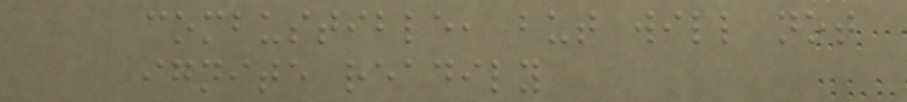combustible, but will not
ignite readily
